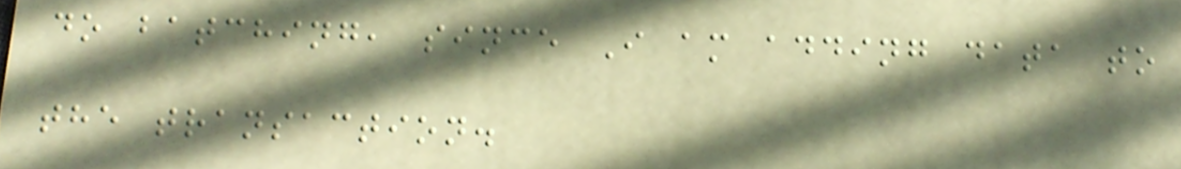do batching, since I am adding data to
the transaction.
